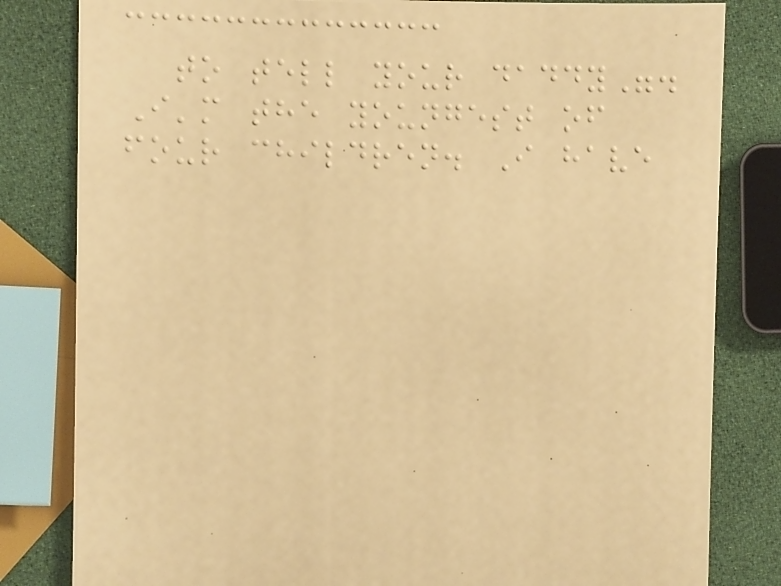to tell your daddy".
I'm the youngest of
four children. I have
